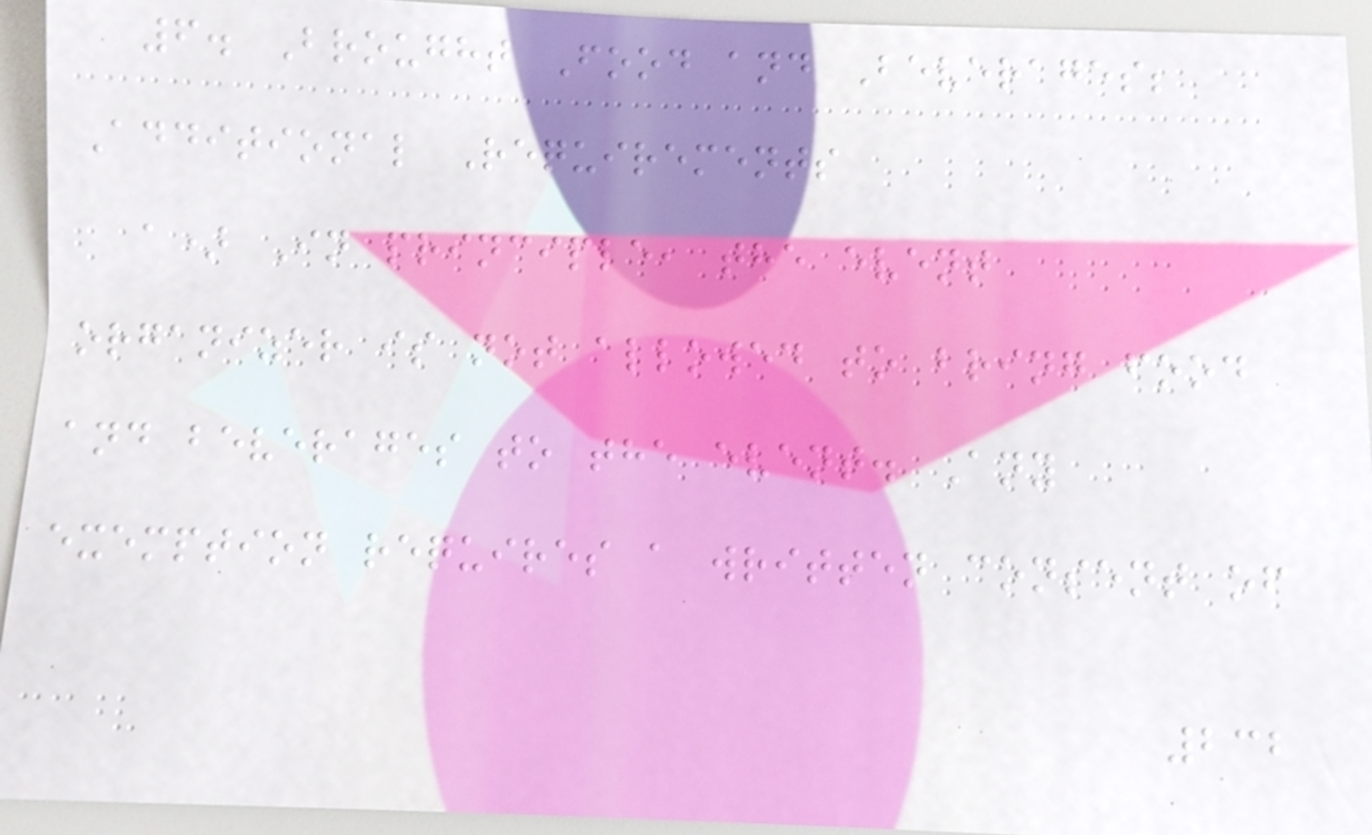6. Brought Food and Beverages;
Additional Requirements
a) In principle, the event
organizer is not allowed to bring food
and beverages to the event. Any
exemption requires a written consent of
232
